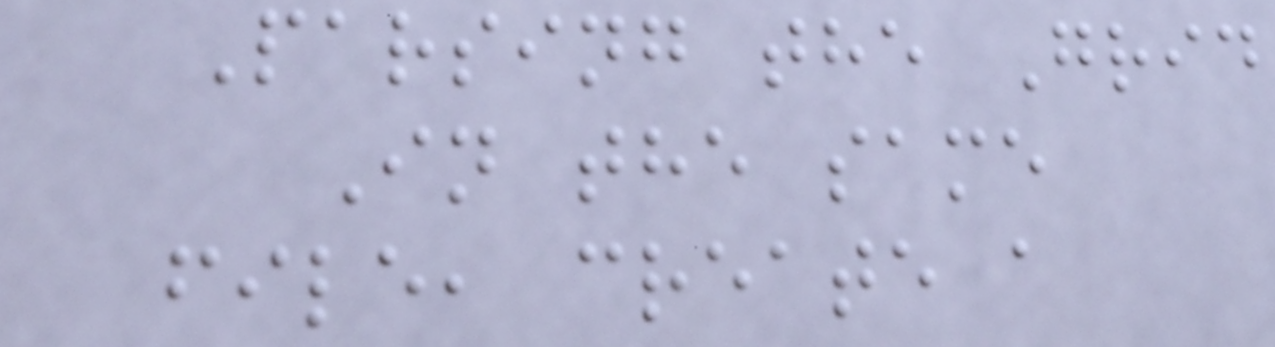Parsing the Grid
In the same
file, create a
